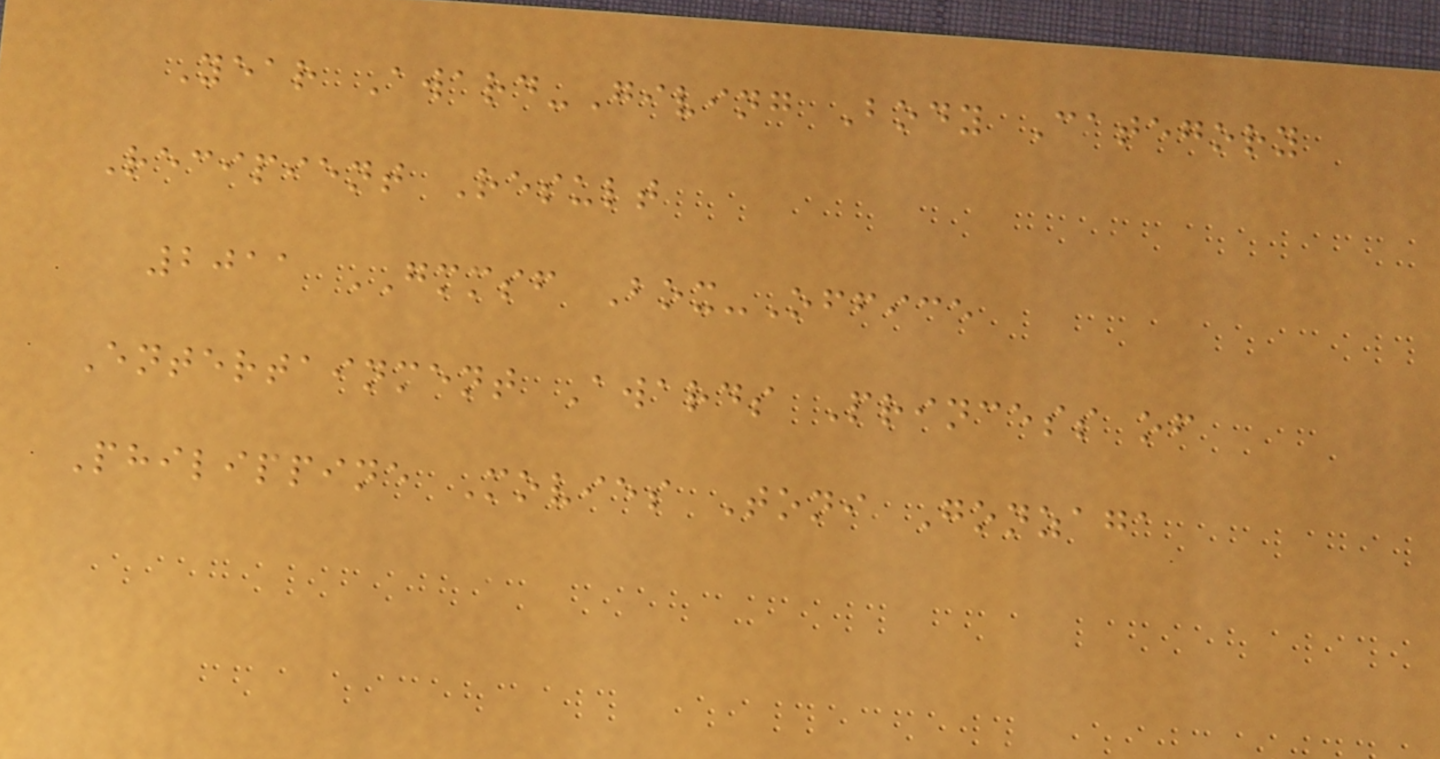Year Award-Giving Body Category
Recipient Result
2011 GMMSF Box-Office
Entertainment Awards Princess of
Philippine Movies Toni Gonzaga
